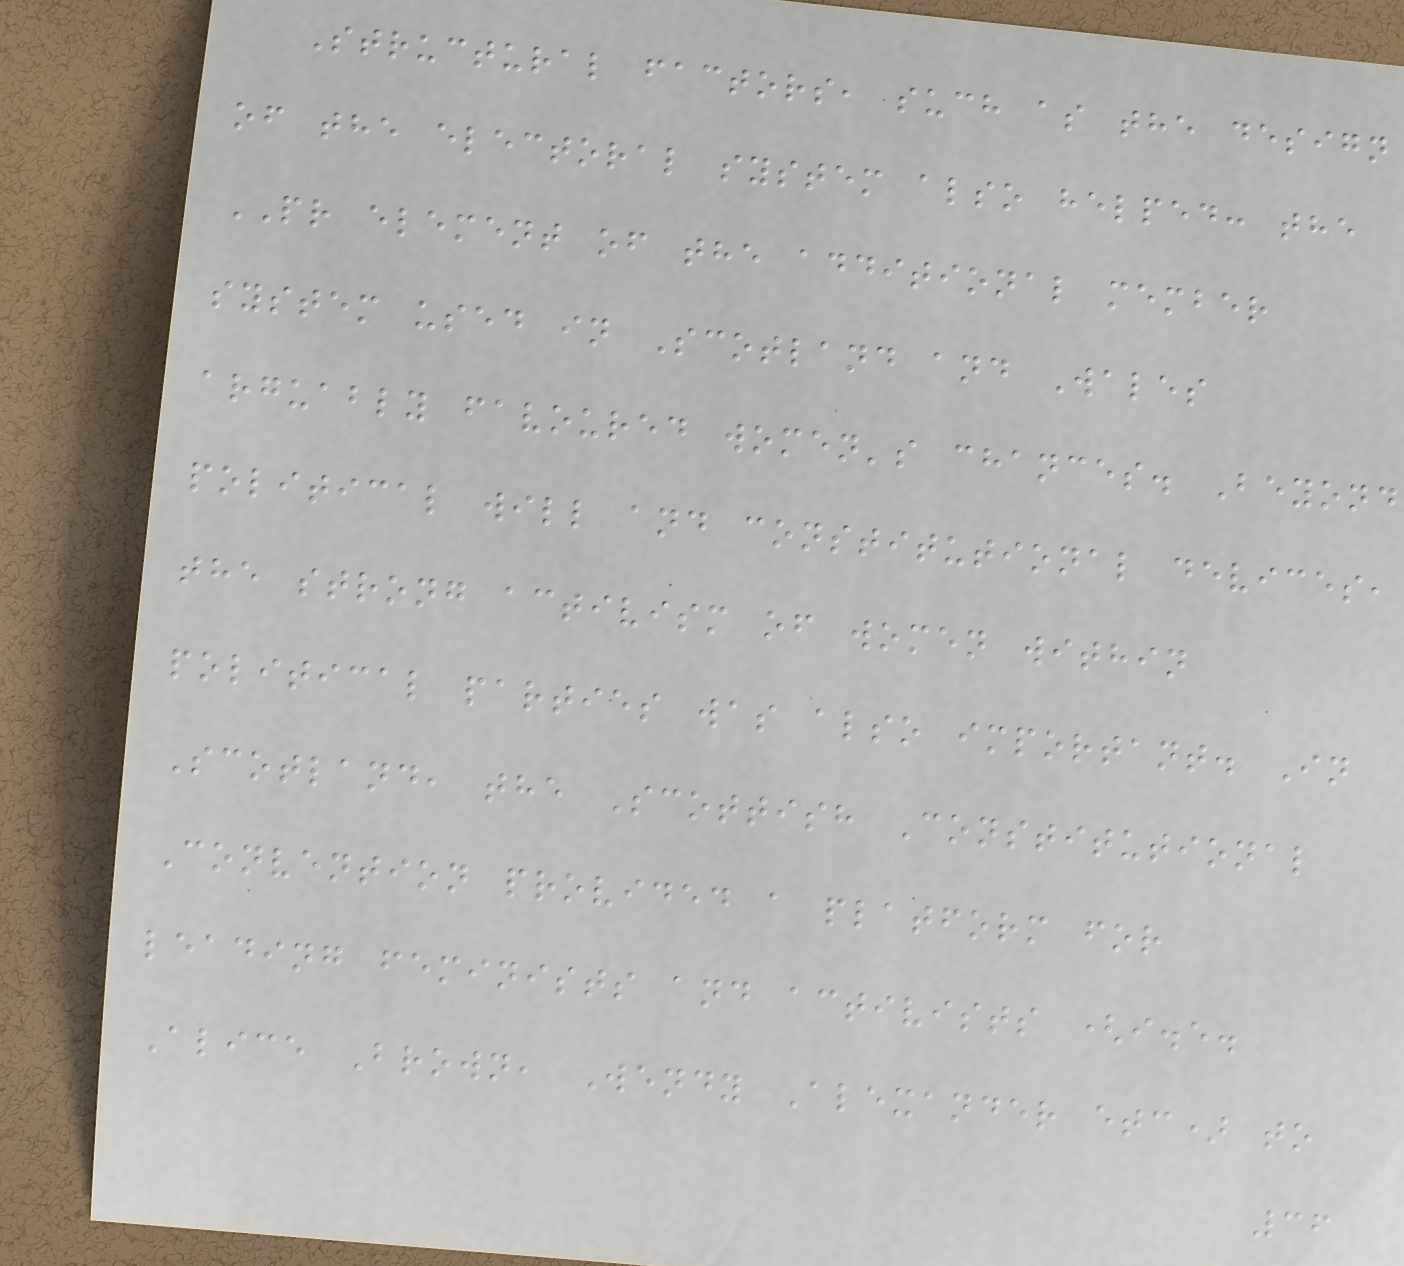Structural factors, such as the design
of the electoral system also helped: the
PR element of the additional member
system used in Scotland and Wales
arguably favoured women's chances. Beyond
political will and constitutional devices,
the strong activism of women within
political parties was also important. In
Scotland, the Scottish Constitutional
Convention provided a platform for
leading feminists and activists (i.e.
Alice Brown, Wendy Alexander etc) to
36
